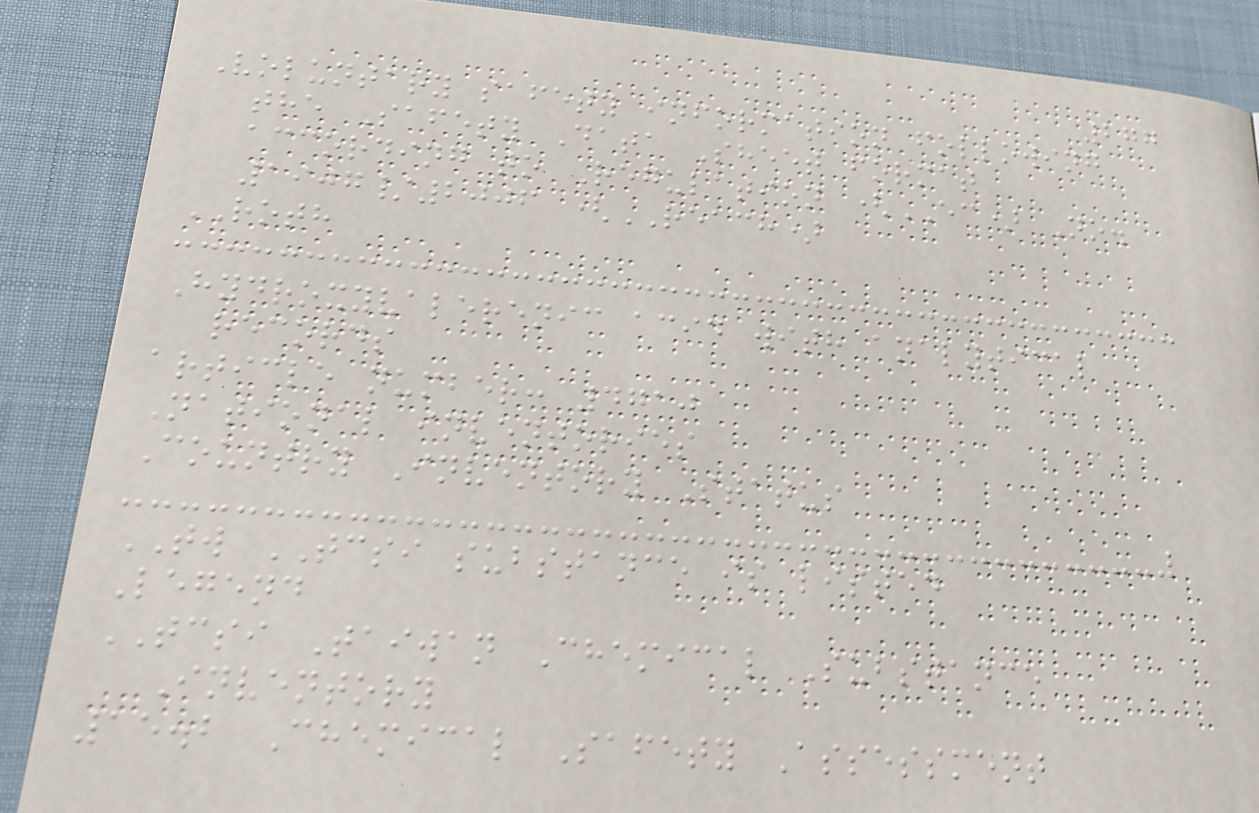277
Voluntary safety information following
the Safety Data Sheet format
according to Regulation (EC) No.
1907/2006 (REACH)
ROTH
Hydroxyvalerenic acid with analytical
records
article number: 4710
National inventories
Country Inventory Status
TW TCSI substance is listed
Legend
TCSI Taiwan Chemical Substance
Inventory
15.2 Chemical Safety Assessment
